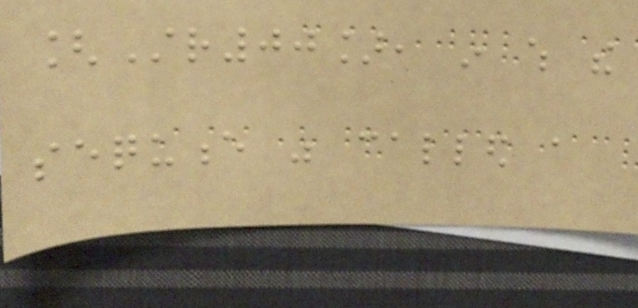[Str00], in which the
sequence was called a
